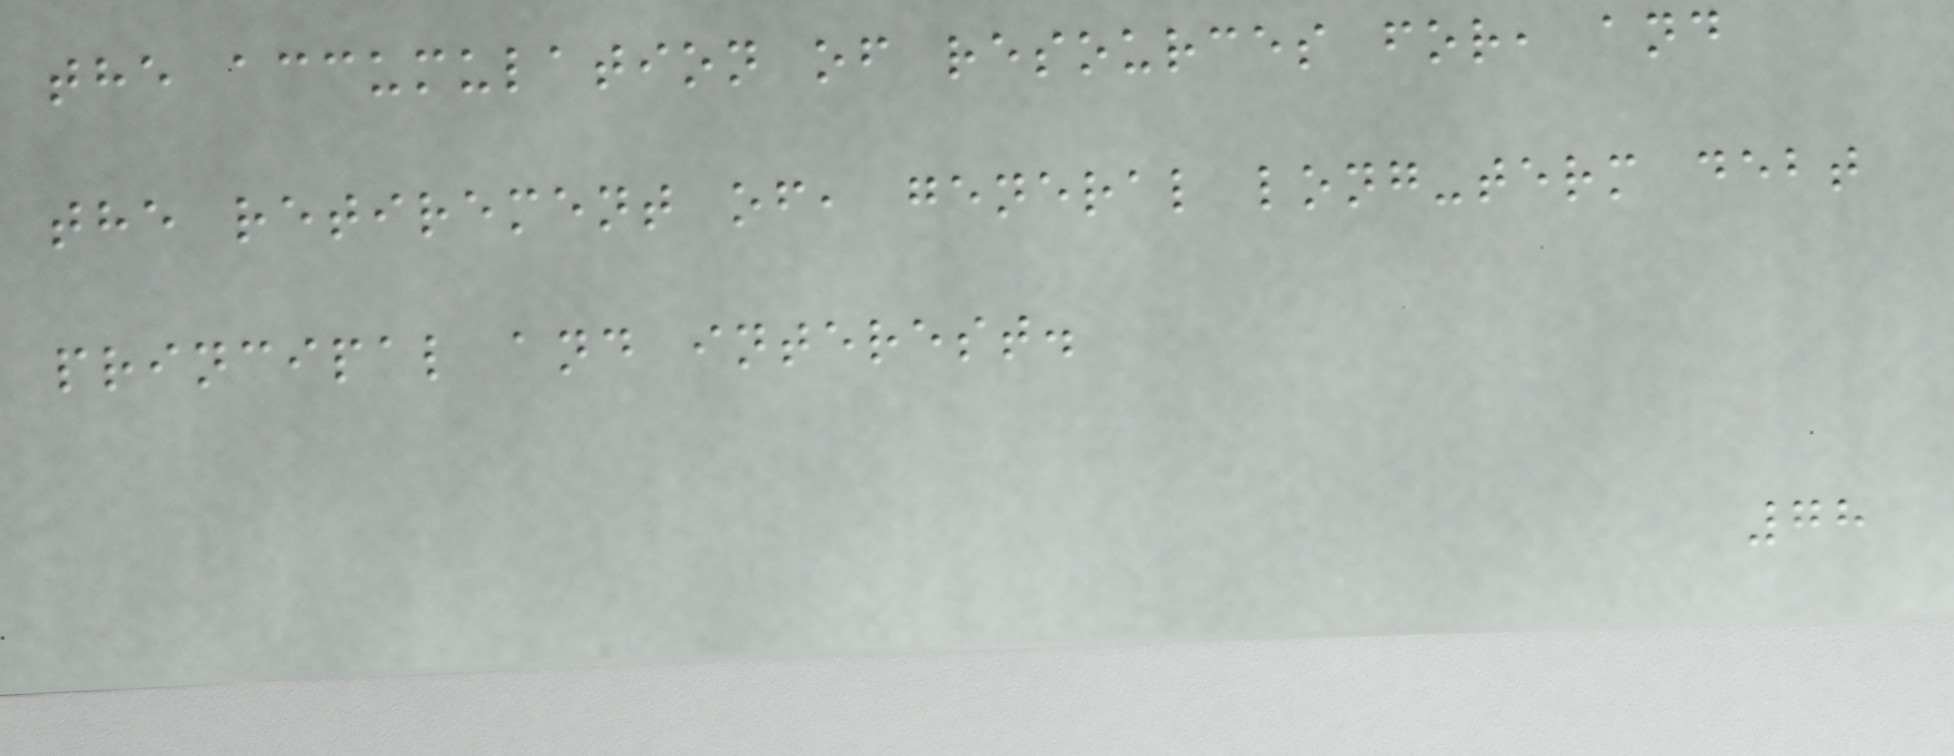the accumulation of resources for, and
the retirement of, general long-term debt
principal and interest.
78
